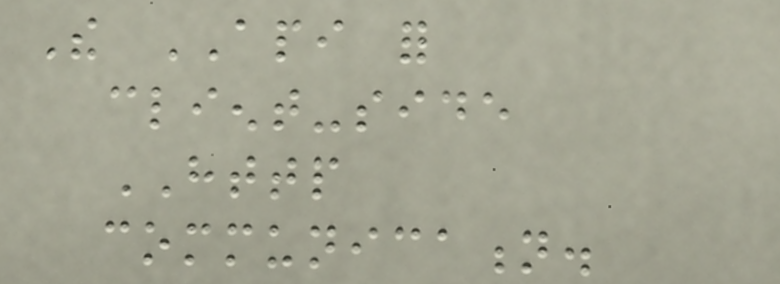The API for
client-side
HTTP
communication.
